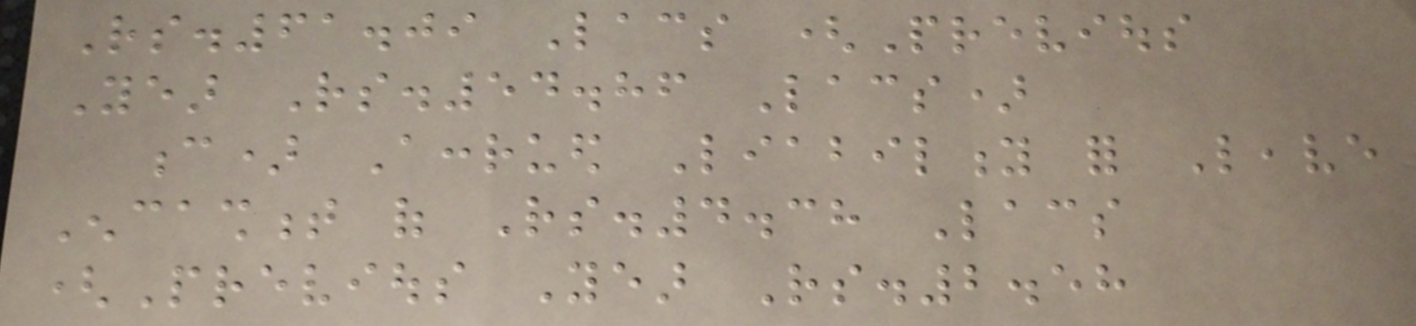Rs.61.09 Lacs (Previous
Year Rs.54.86 Lacs)
c) Accrued Liability for Leave
Encashment of Rs.4.38 Lacs
(Previous Year Rs.2.58
